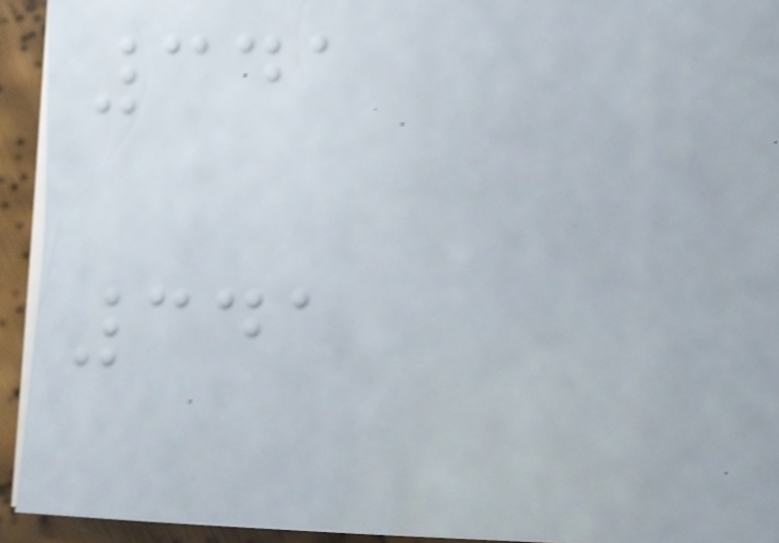341
341
